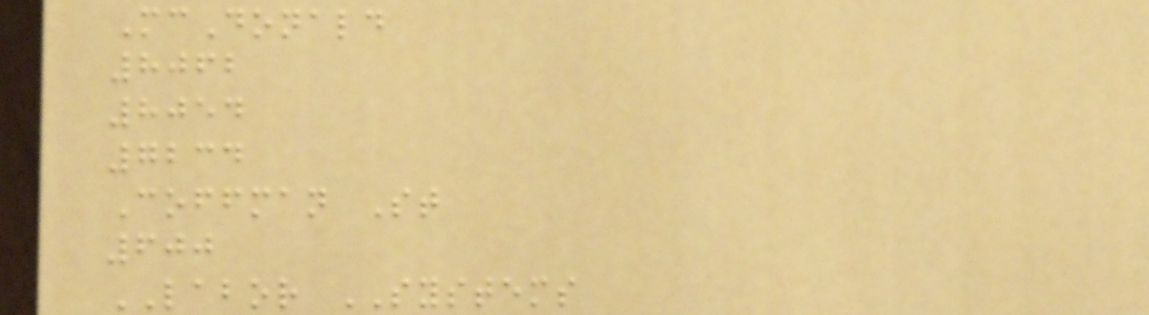McDonald
8062
8054
7234
Coffman St
600
LABOR SYSTEMS
